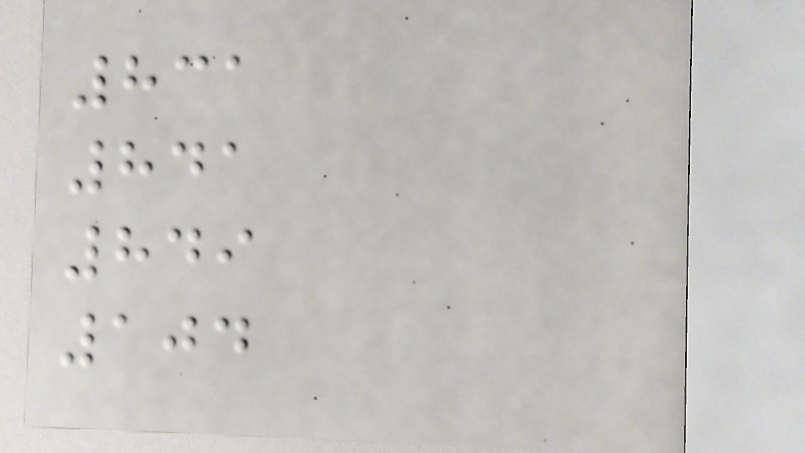831
841
849
104
